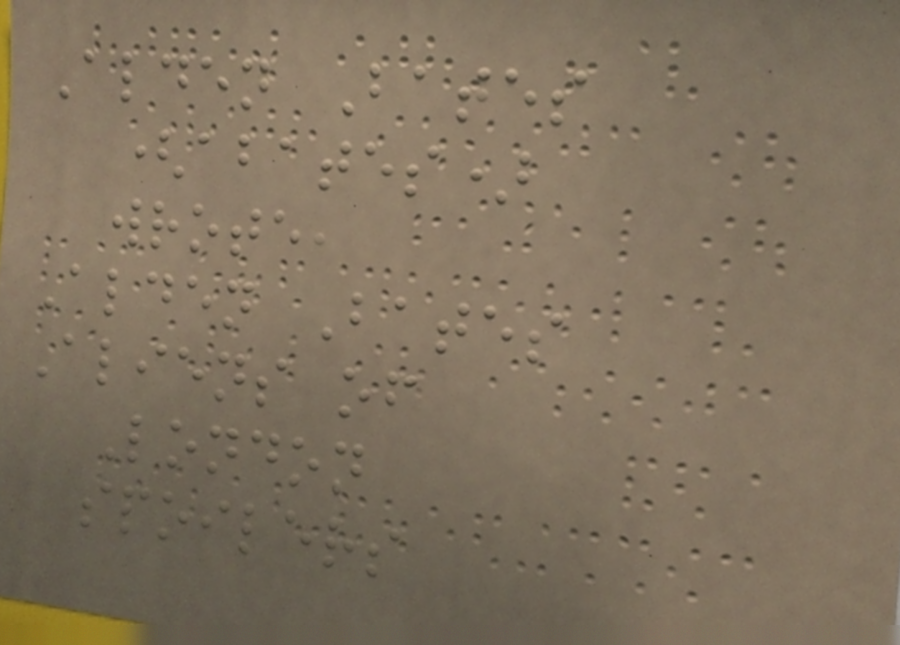Alden Bates
(abates)
wrote,
Alden Bates
Aliens of
London
spoilers
